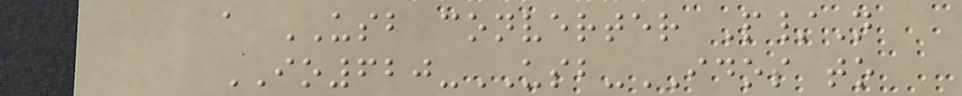a USB converter P/N
IO620-USB-IDOS to
